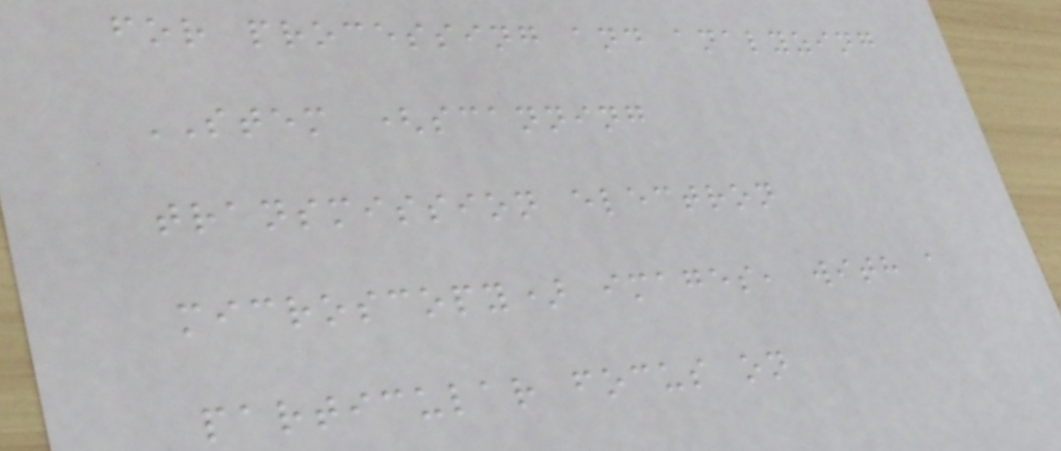for processing and analyzing
STEM (scanning
transmission electron
microscopy) images, with a
particular focus on
